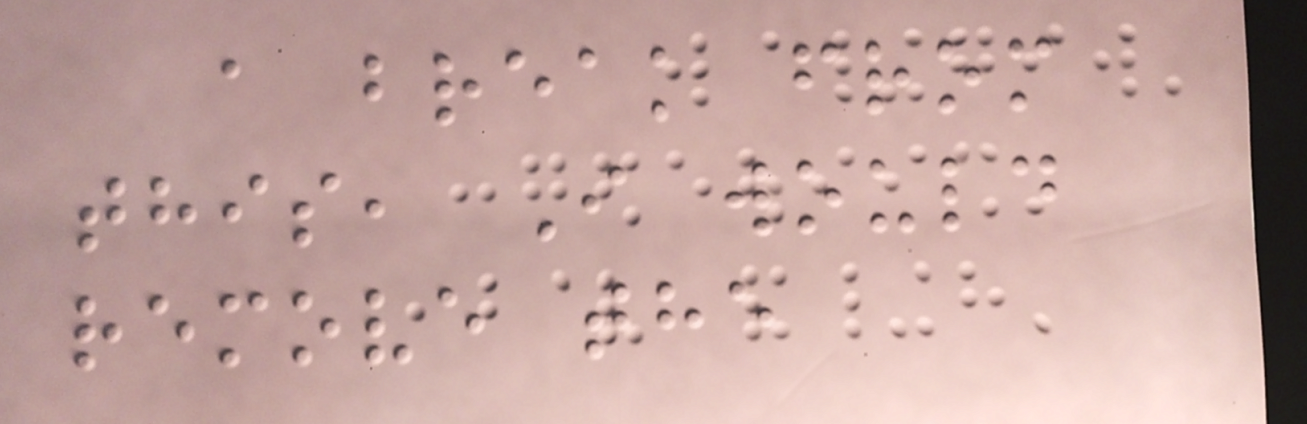a break from
this, I would
remove the
